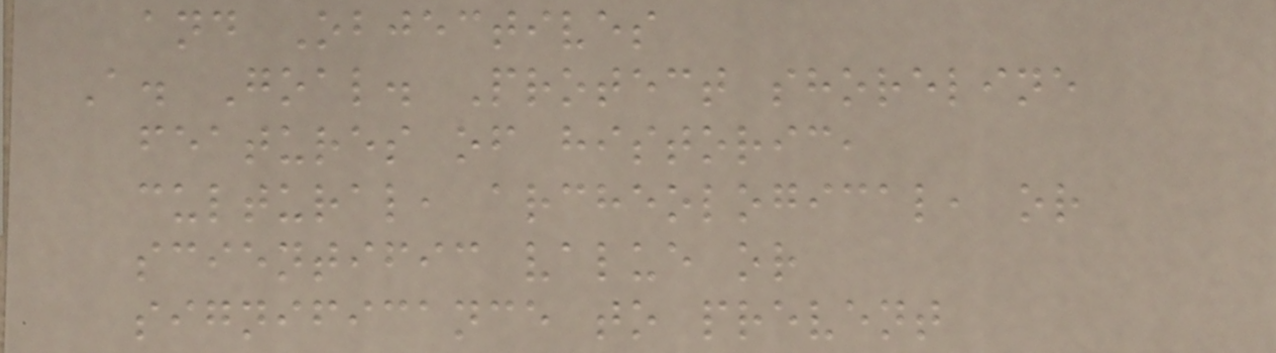and Objectives
A. Goal. Protect shoreline
features of historic,
cultural, archeological, or
scientific value or
significance to prevent
